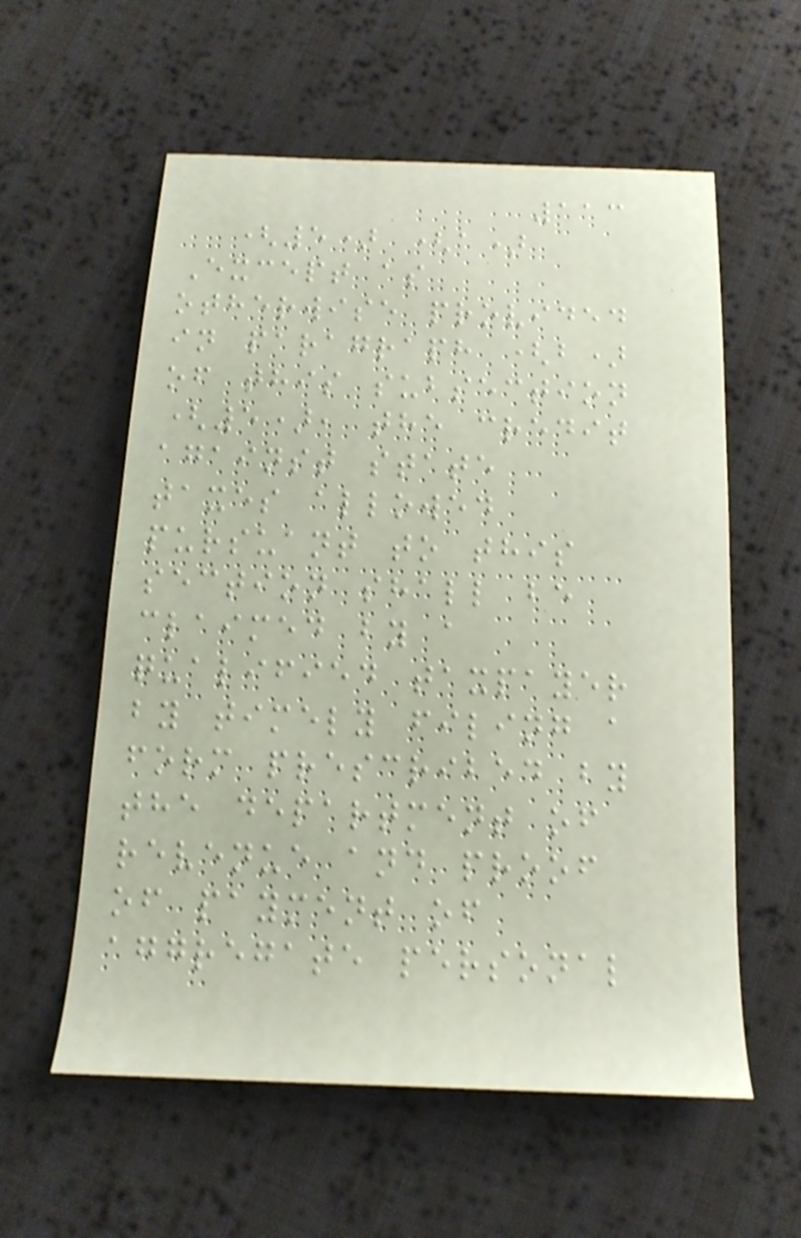113
(5) (a)
Except as
otherwise provided
in paragraph (b)
of this subsection
(5), the credit
against state
taxes allowed
pursuant to this
section shall be
claimed by a
qualified taxpayer
by timely filing a
form prescribed by
the department of
revenue and proof
of payment of
aggregate personal
